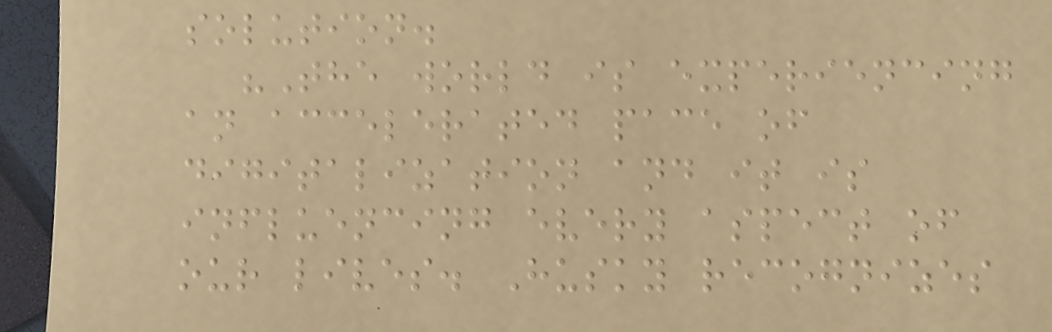solution.
"The world is experiencing
an accelerated pace of
digitalization and it is
influencing every aspect of
our lives. Husky recognizes
